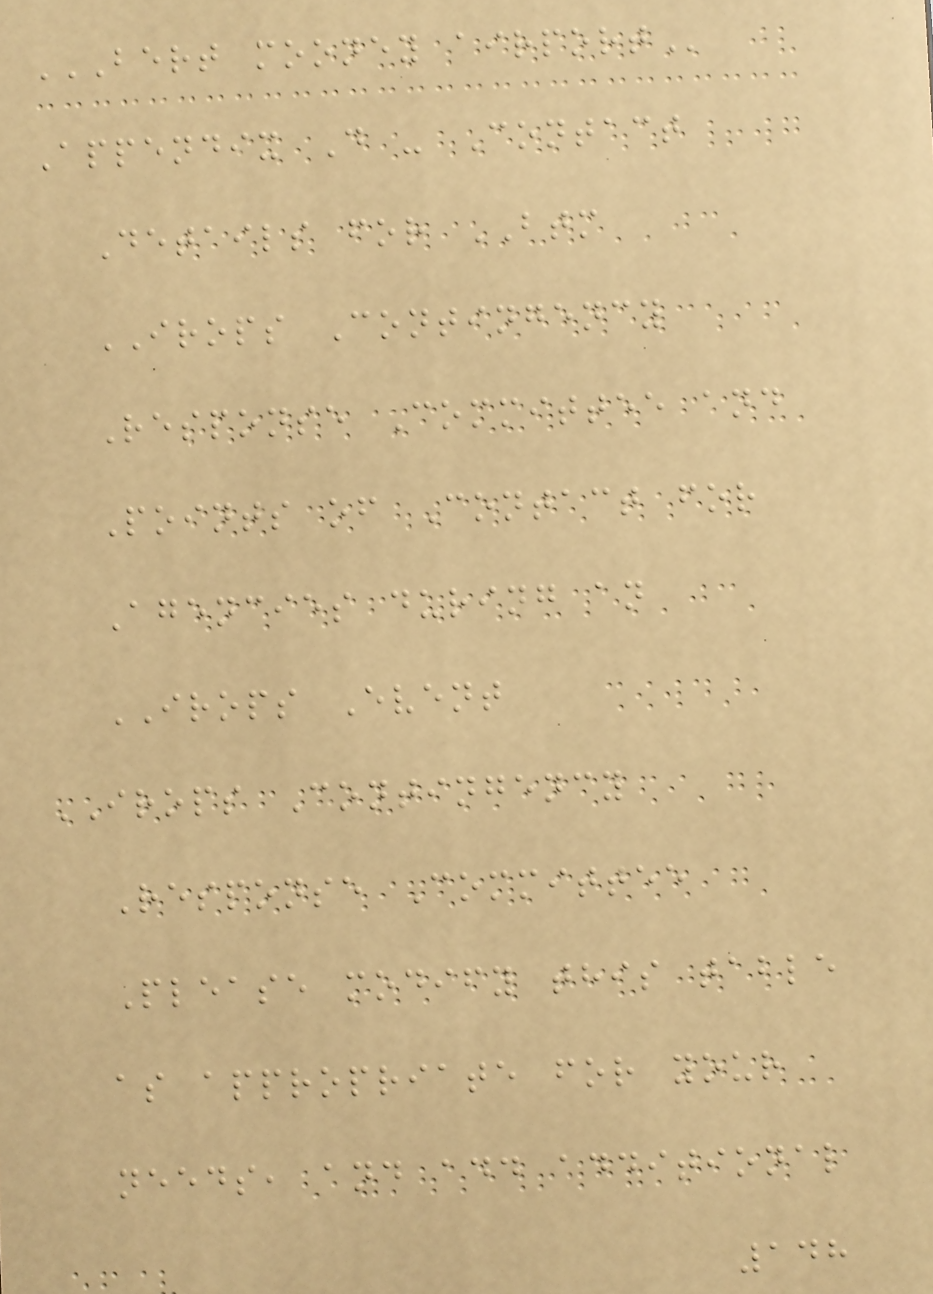BERT MOONEY AIRPORT
Appendix D - Contact
Details for BTM
IROPS Contingency
Response Committee and
Points of Contact for
Agencies during an
IROPS Event
IROPS Contingency
Response Committee
Please modify this table
as appropriate for your
needs, and add additional
148
